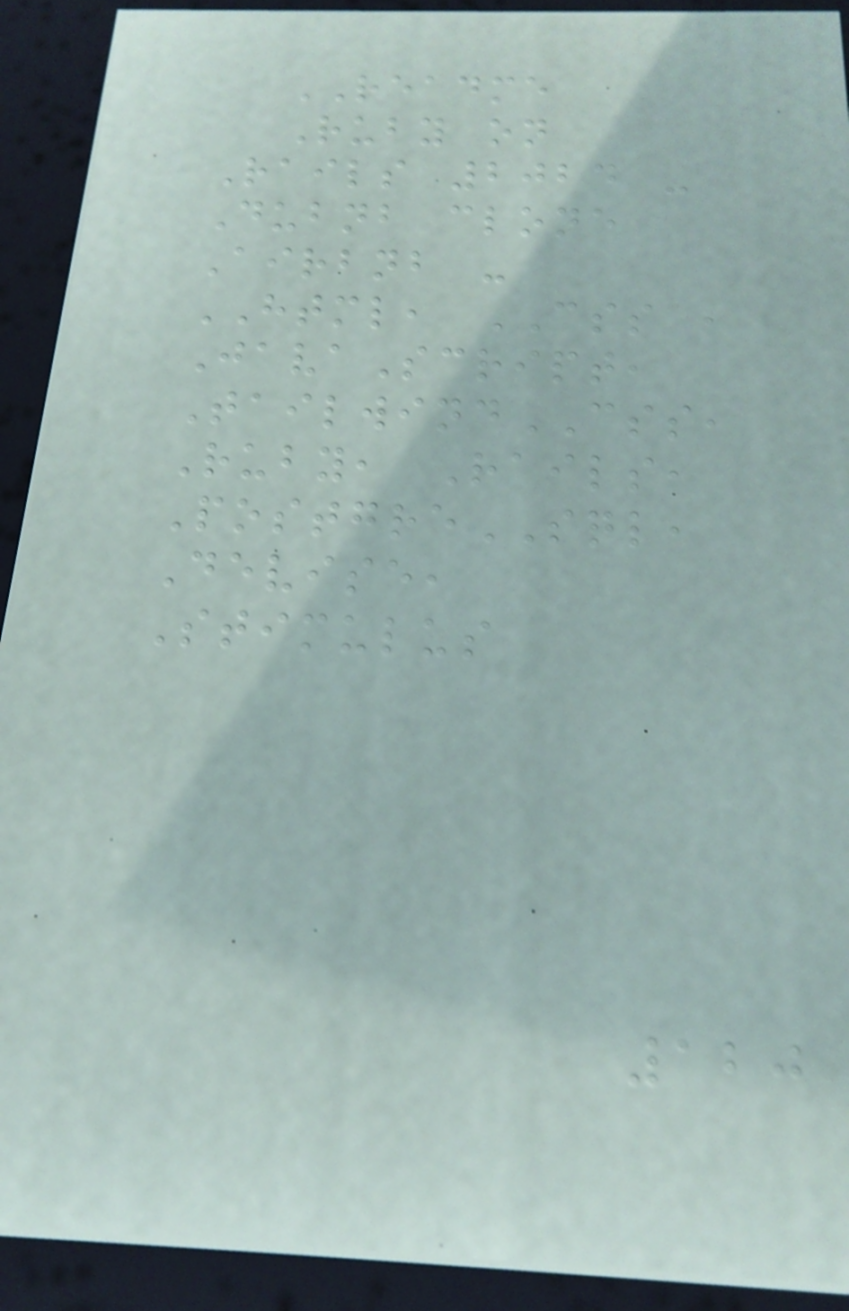README
Ruby on
Rails 2024 -
Dubnb clone
Airbnb -
HTML, CSS ,
JavaScript,
TailwindCSS,
Ruby, Rails,
PostgreSQL,
Devise,
Stimulus
120
